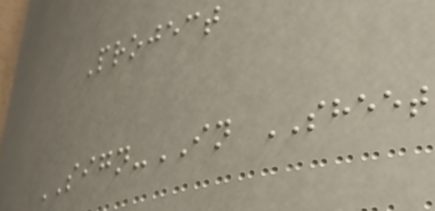Project
SIGN-IN SHEET
